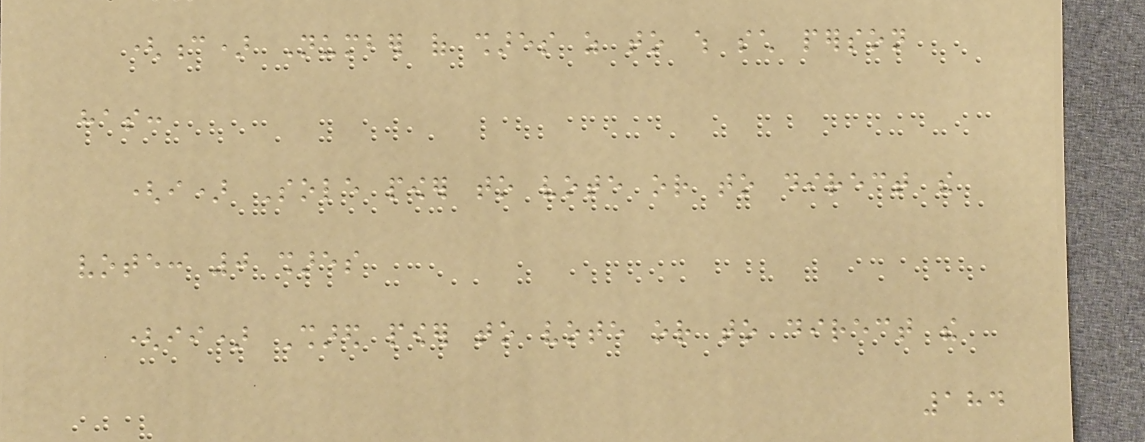(c) Number of shares as to which such person
has:
(i) Sole power to vote or to direct the
vote: 0 shares
(ii) Shared power to vote or to direct the
184
